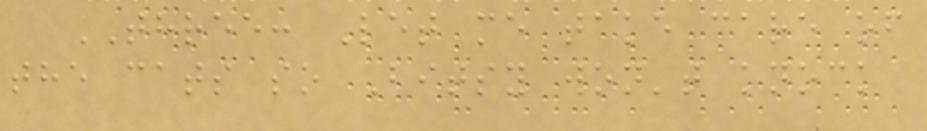THREE: Let me take care of
the cats so Bitsy won't knock
